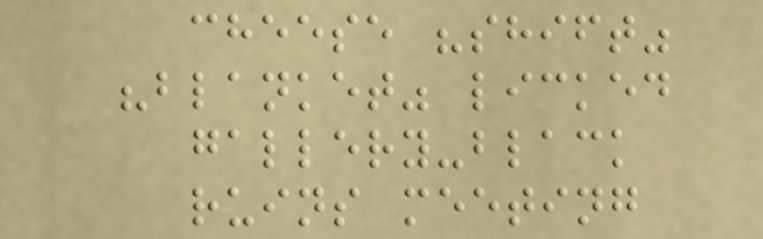cheese "shift"
"blanket" licked
gallery-black
ruins meeting
